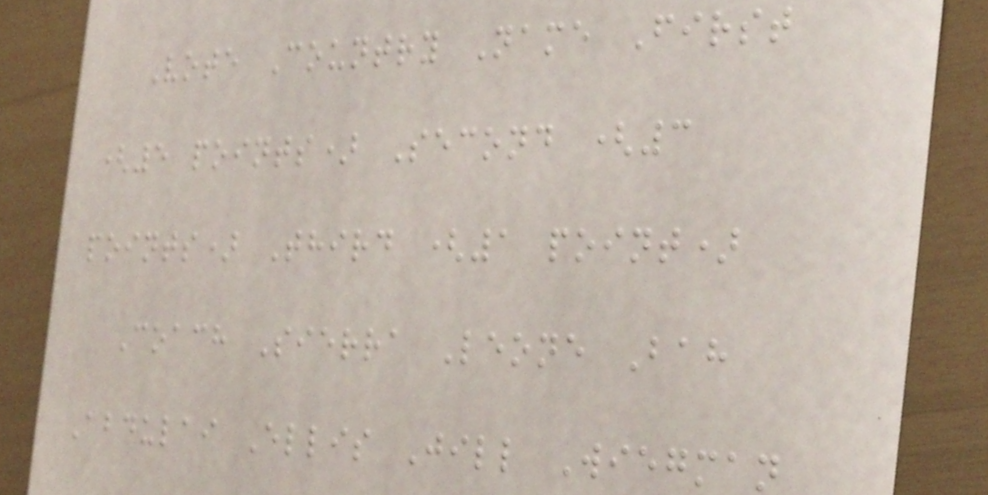Vote Country Name First
(5 points) Second (3
points) Third (1 point)
Coach Sierra Leone Bah
Abdulai Ellis Jill Wiegman
